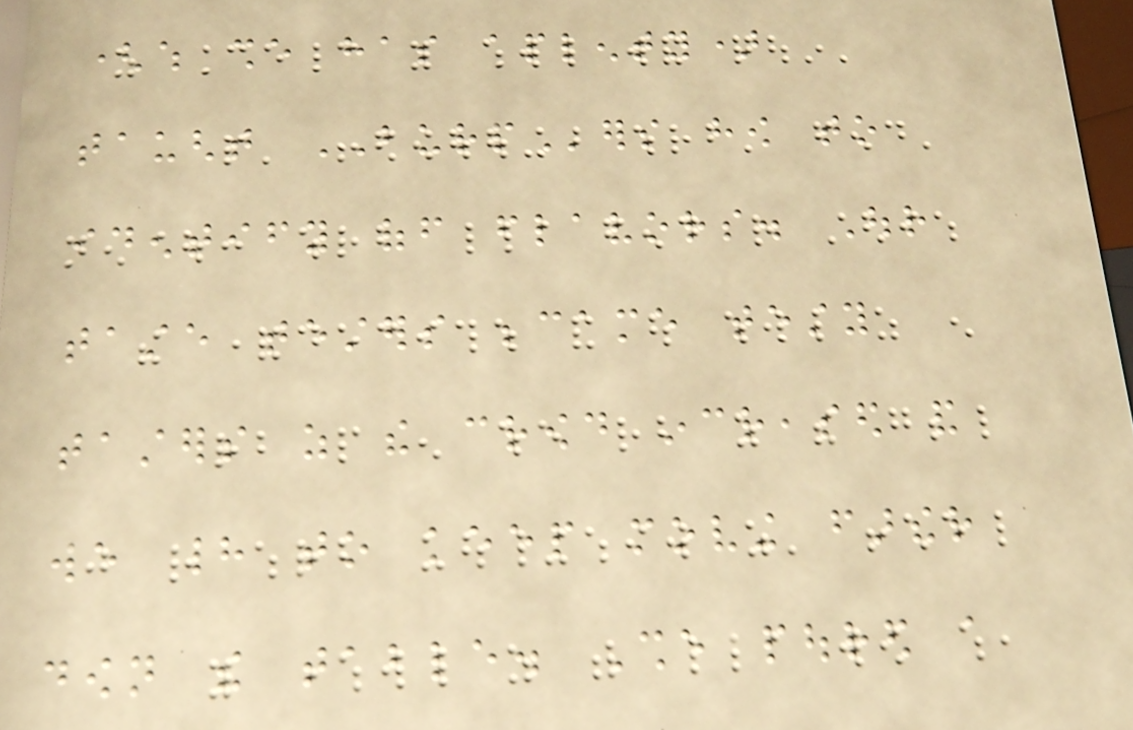(which she has aplenty)
taught BURPers how to
identify off flavors. Our
taste testers became testy
tasters as the crowd increased and
we had to keep moving farther
down the table. She poured a
